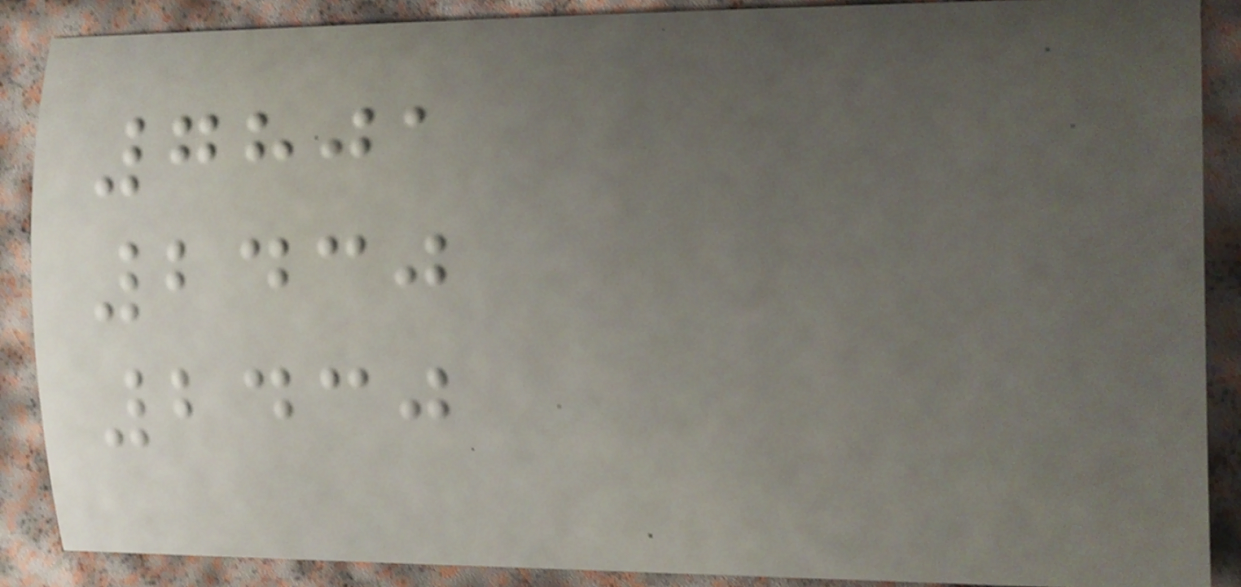7801
2430
2430
